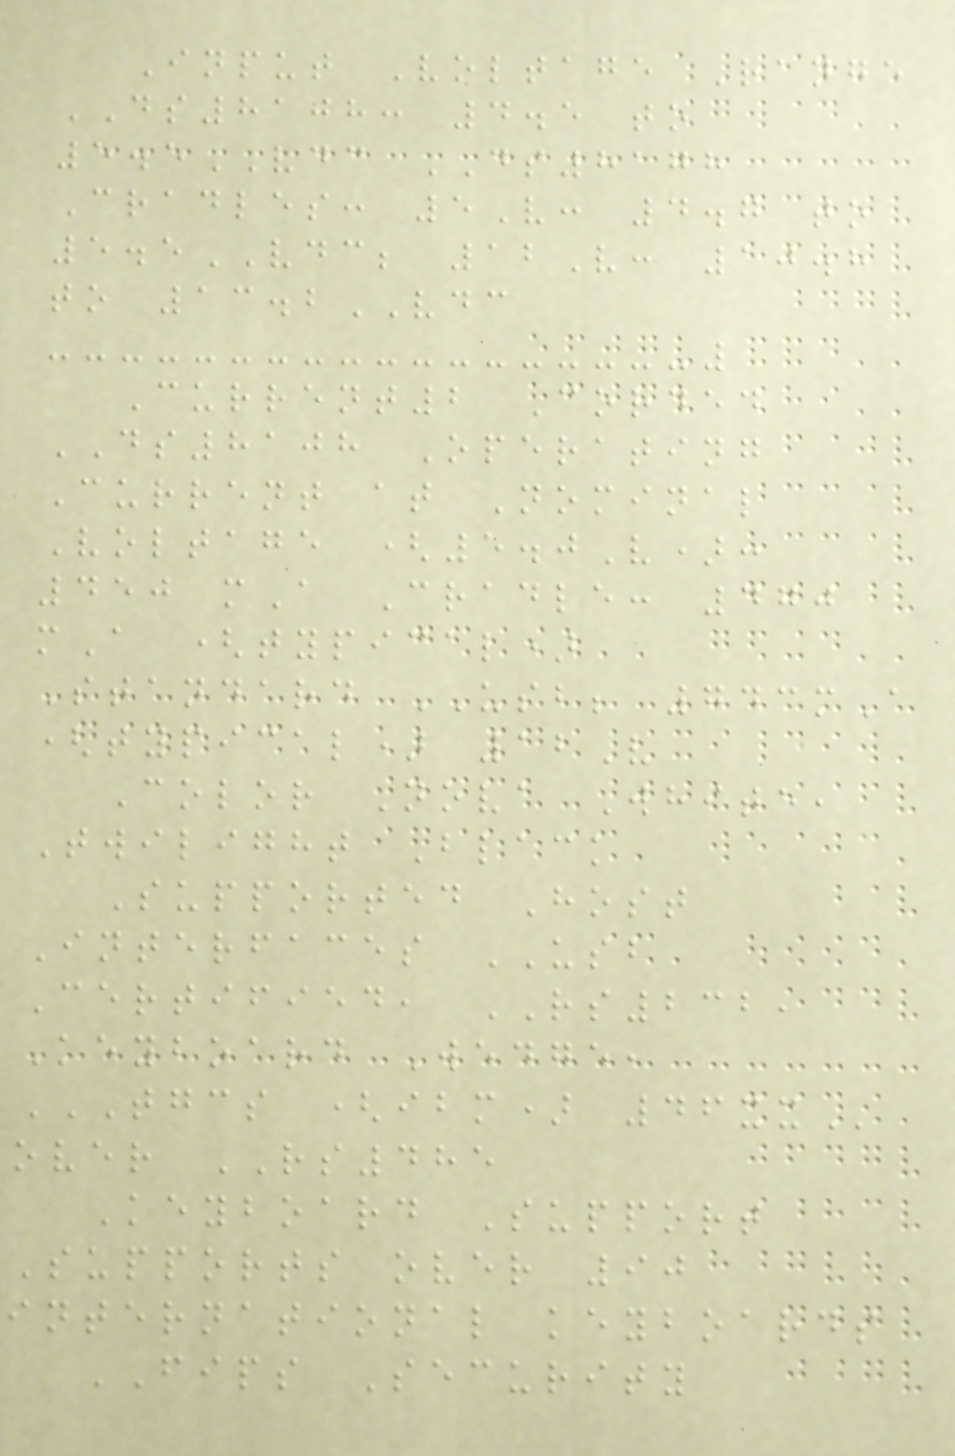Input Voltage Range
DS8108: 4.5 to
5.5VDC DS8178
Cradles: 5V: 4.7 to
5.5VDC; 12V: 10.8
to 13.2VDC
Current2 Corded
DS8108 Operating
Current at Nominal
Voltage (5.0V):
450 mA Cradle: 470
mA (typical)
Standard USB; 743mA
(typical) 12V
Color Nova White,
Twilight Black
Supported Host
Interfaces USB
Certified, RS232,
Keyboard Wedge,
TGCS (IBM) 46XX
over RS485
Keyboard Support
Supports over 90
international keyboards
FIPS Security
